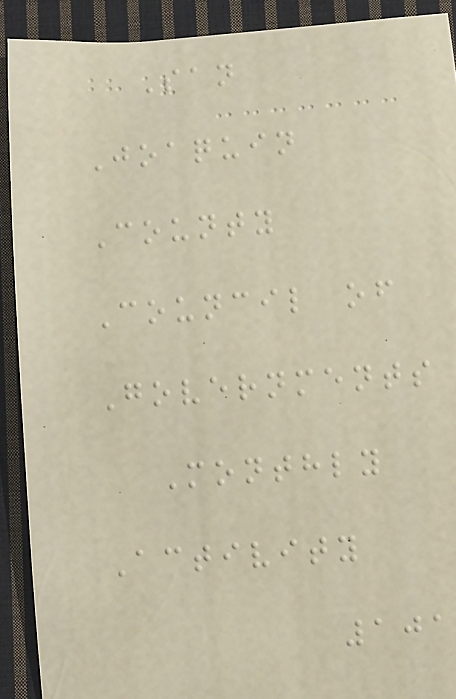San
Joaquin
County
Council of
Governments
Monthly
Activity
101
